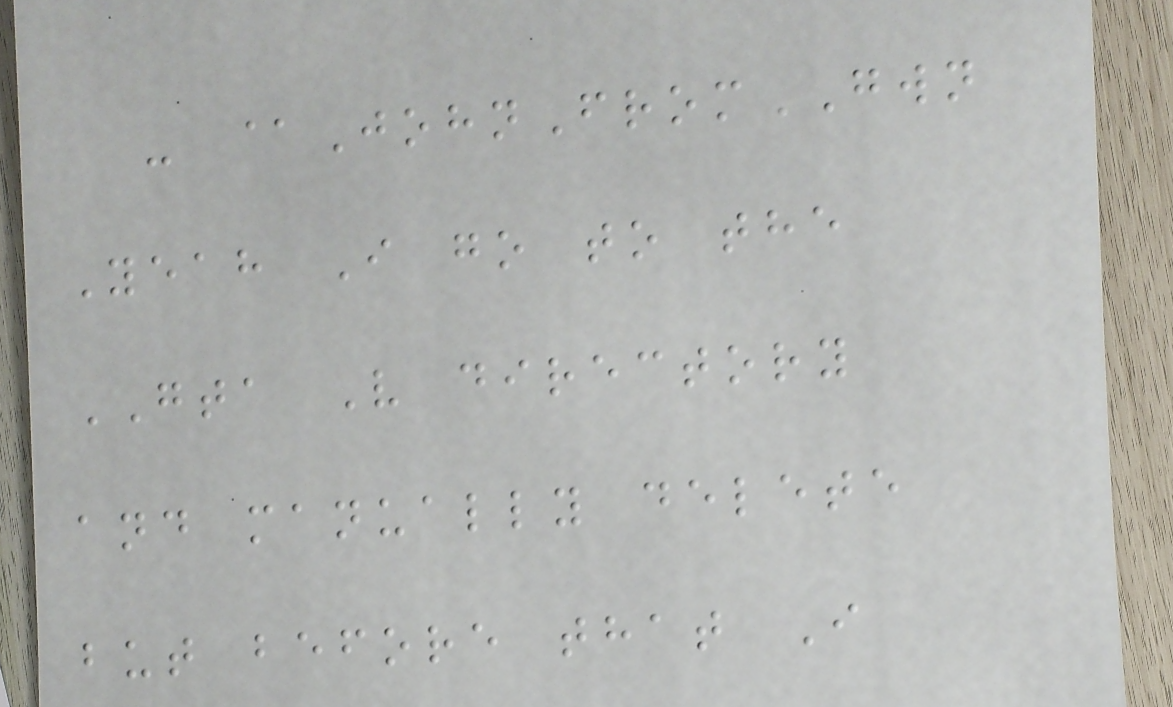- @JohnFromGWN
Yeah I go to the
GTA V directory
and manually delete
but before that I
